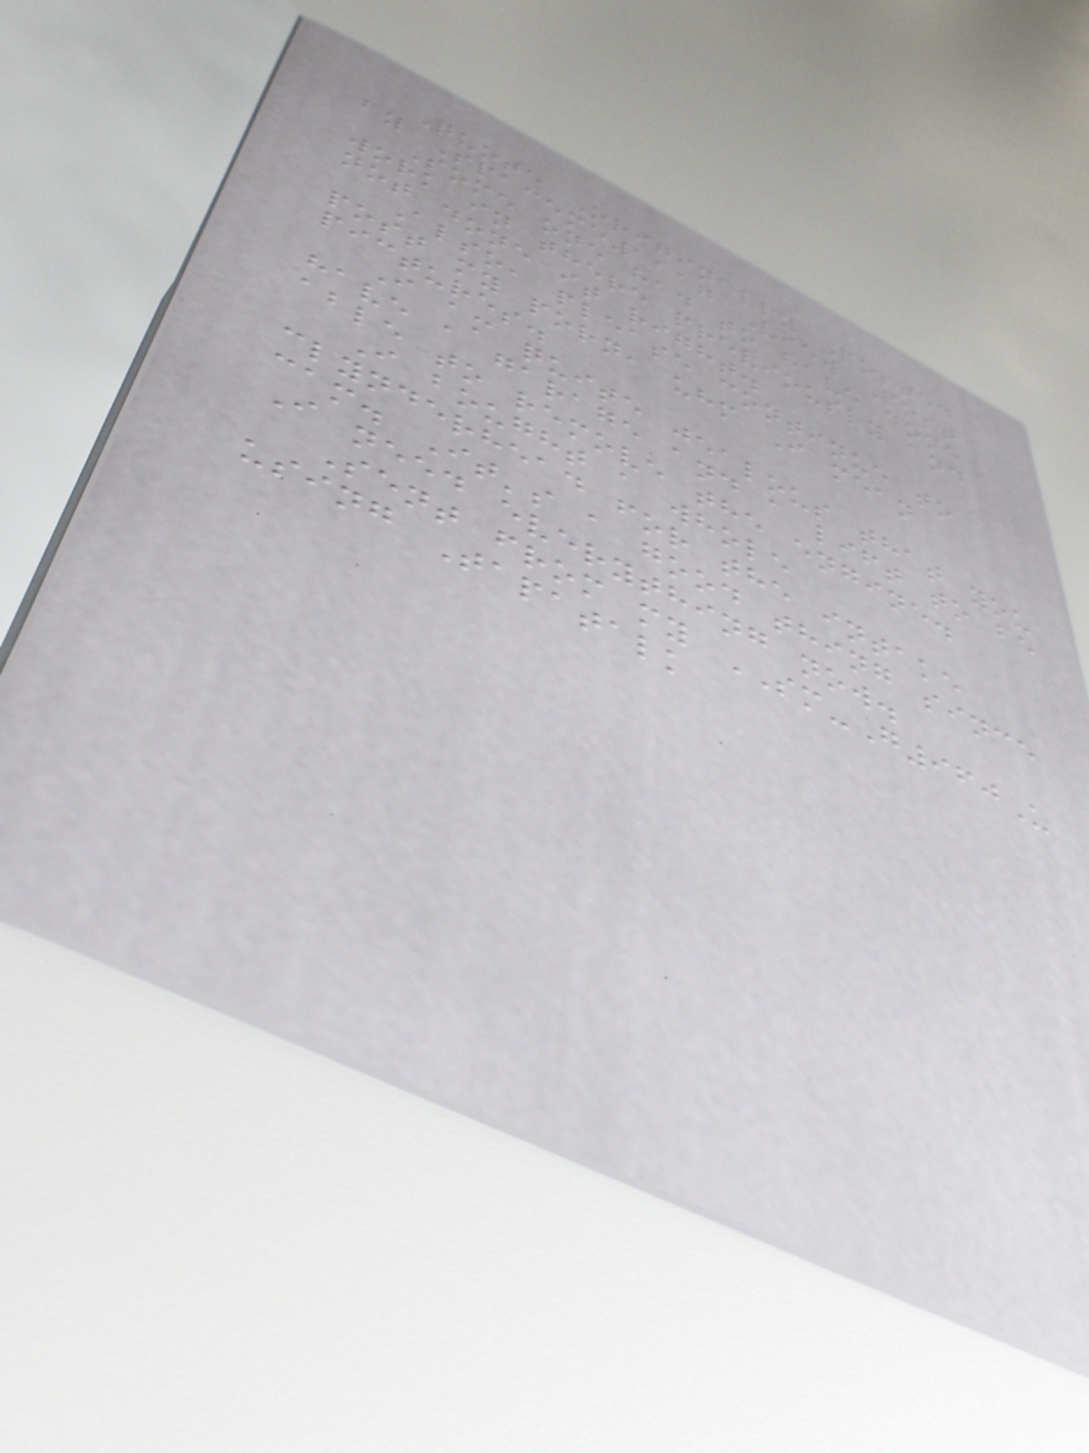Quote Originally Posted
by Spaceme1117 View Post
Some one had to have done
work in there previously and
not done it right.
Also, please continue to
post my porn, uhm I mean
pictures.
I am quite jealous that you
have a garage and a lift to be
able to remove the engine.
I bought a whole
clynderhead for the intake
cam. It's a good thing since
I need everything now.
Sent from my SM-G960U
using Tapatalk
